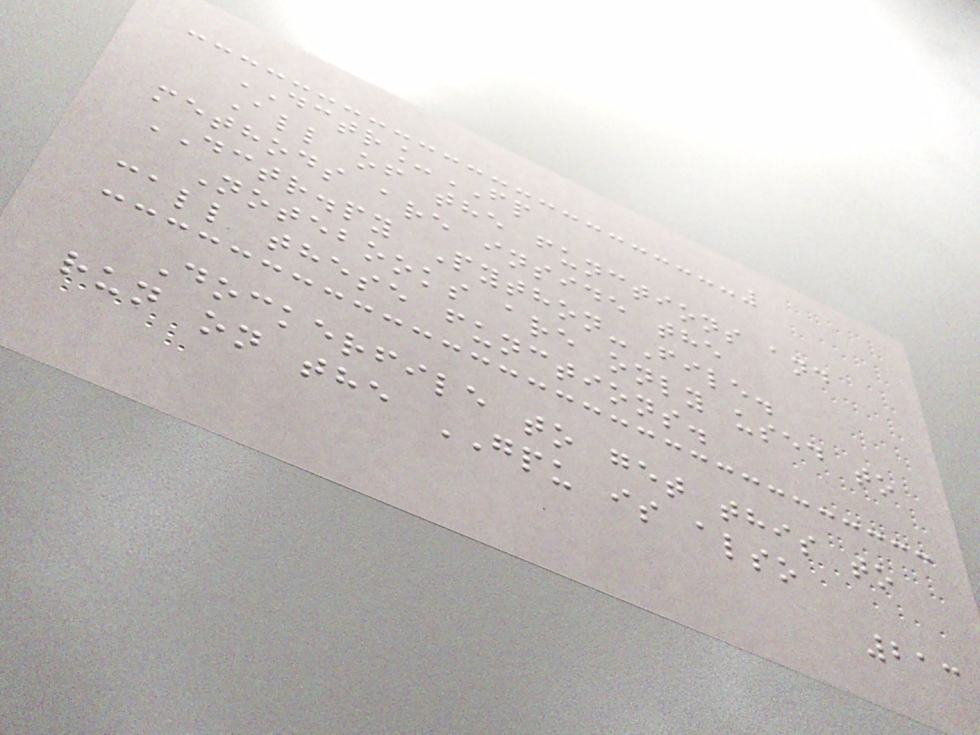DCTR_FP
All of the functions and
methods are inside the
DCTR.py Python-File.
Notebooks are only used to
call these functions.
Dockerfile to get this to
run on the GPU is also
213
